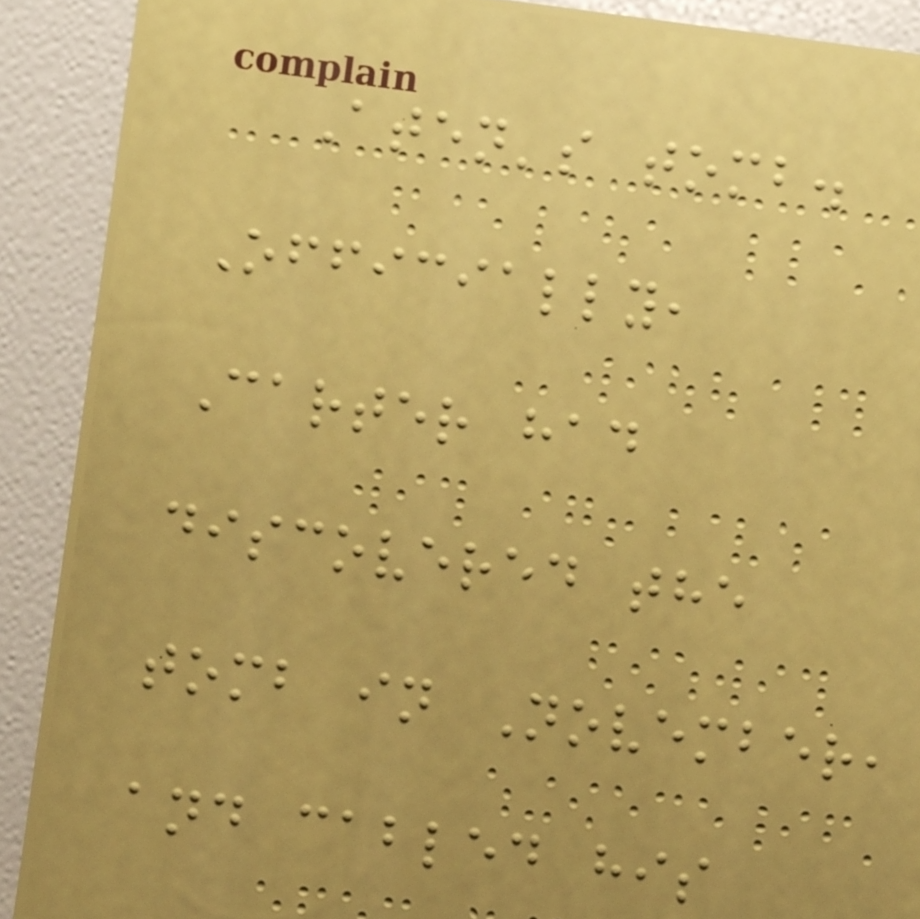Aten's tomb.
Officially,
Carter had
discovered the
tomb in November,
and cabled his
